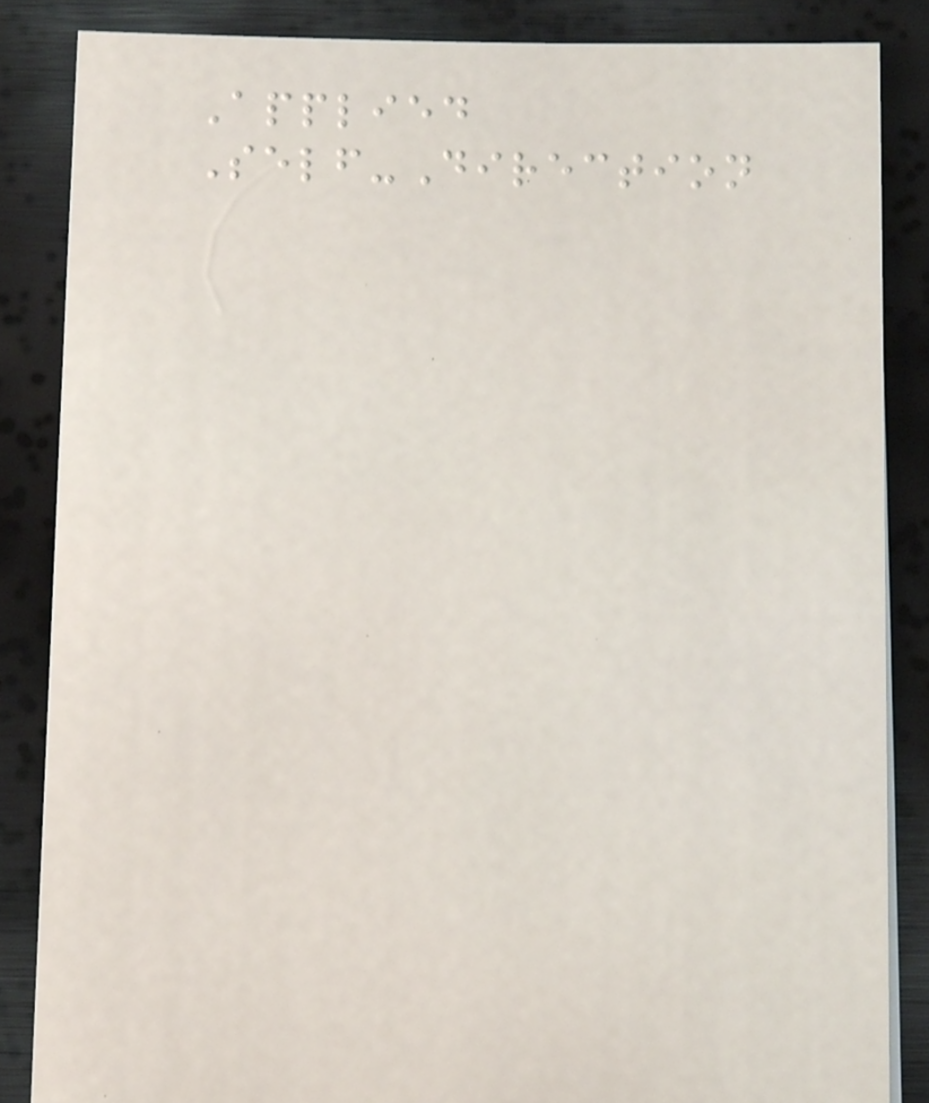Applied
Self-Direction
